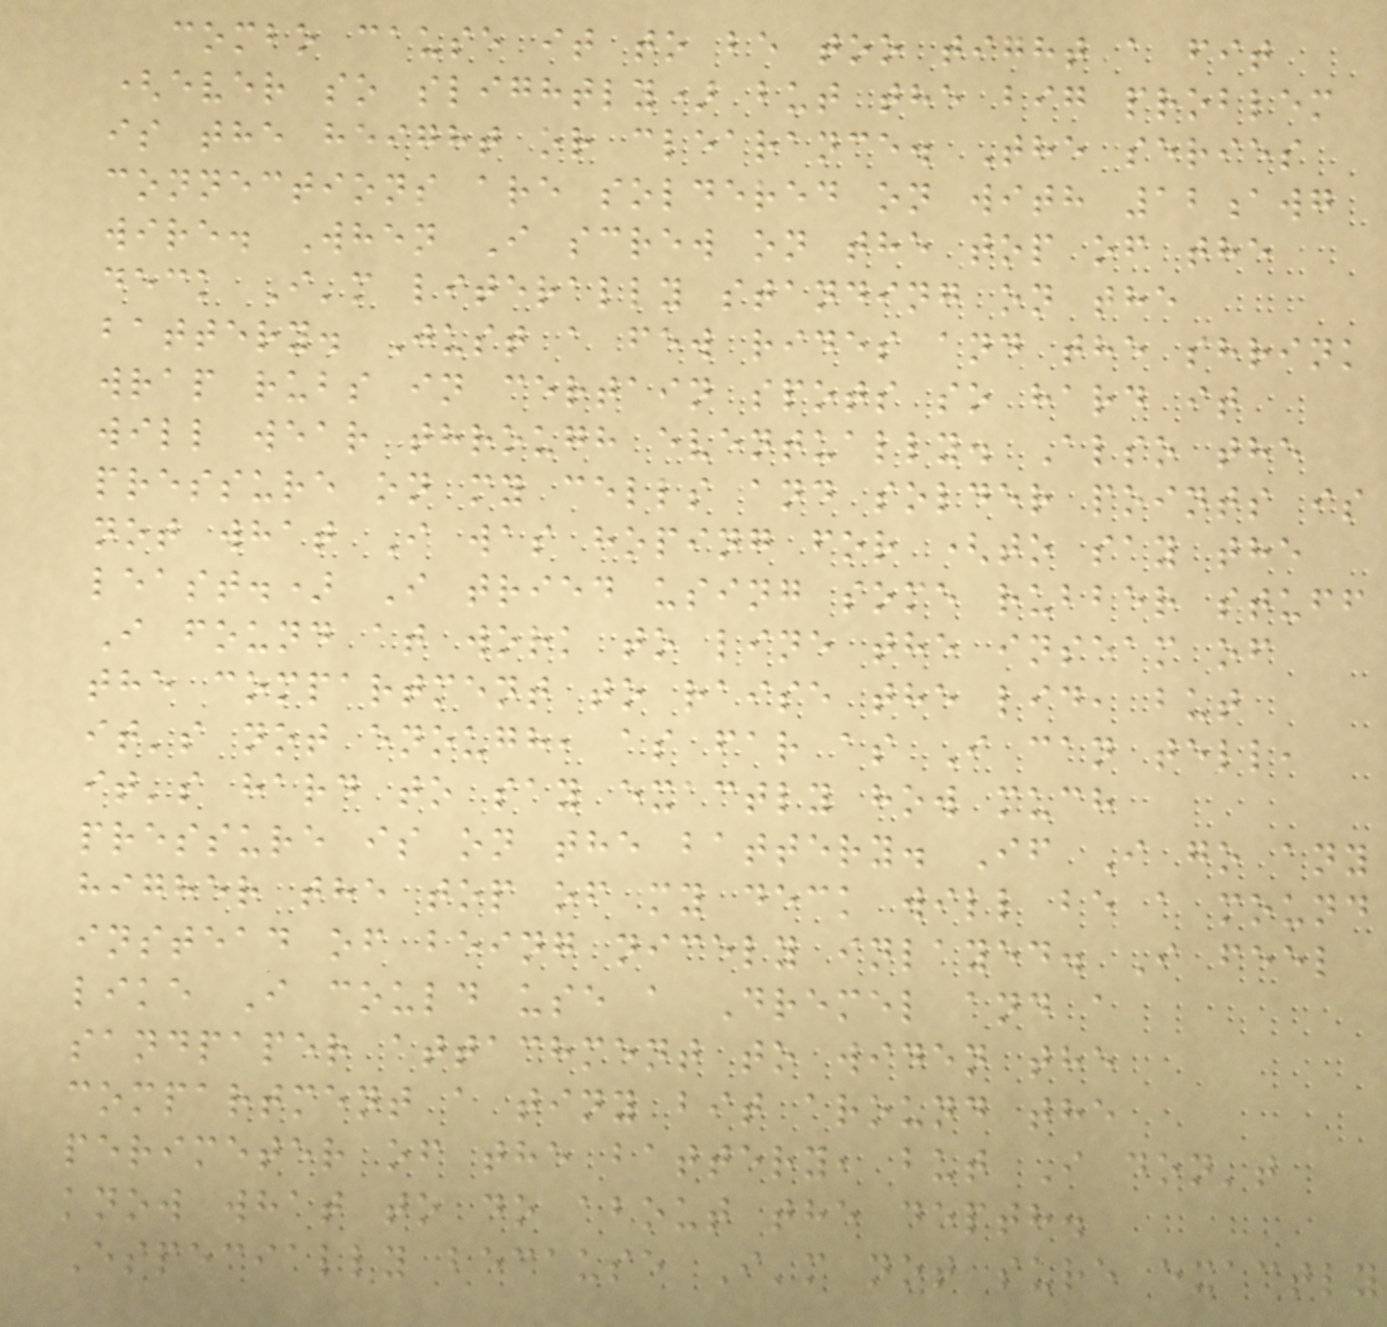combo cause it to be too tight a fit
(ever so slightly) but the big problem
is the height or clearance. The series
connections are soldered on with 12awg
wire. When I screw on the top of the
deck I'm literally standing on the
battery. Just a few rides and the shrink
wrap rubs in certain spots so hard it
will wear through eventually. Also the
pressure on my cells and solder points is
not what I was hoping for (to say the
least.) I tried using some rubber stuff
I found at work to line the inseam of
the compartment to raise the lid, but
it's not enough, as far as I can tell,
it's hard to say exactly how much
pressure is on the battery. If I go any
higher the top of my deck will be a mound
instead of being nicely inlayed. I feel
like I could use a Dremel and a
sandpaper attachment to widen the
compartment a tiny bit around the
perimeter of the battery, but I don't
know what to do about the depth.
Especially because I'm not sure exactly
